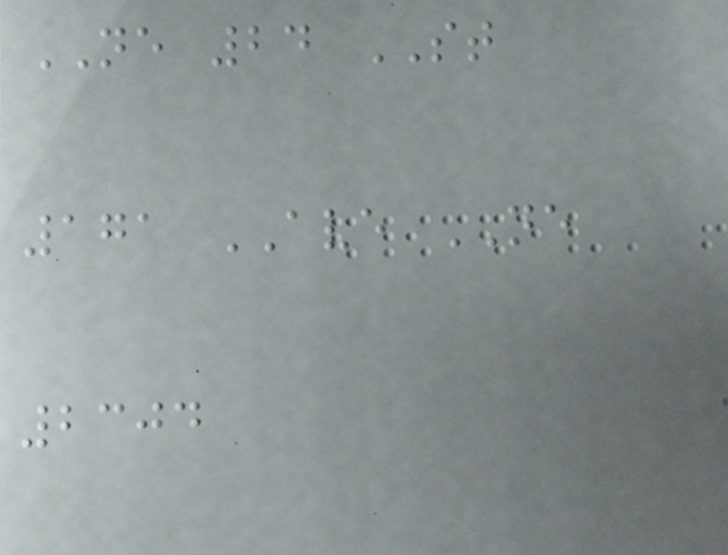NE 24 ST
171 AVE NE
2304
